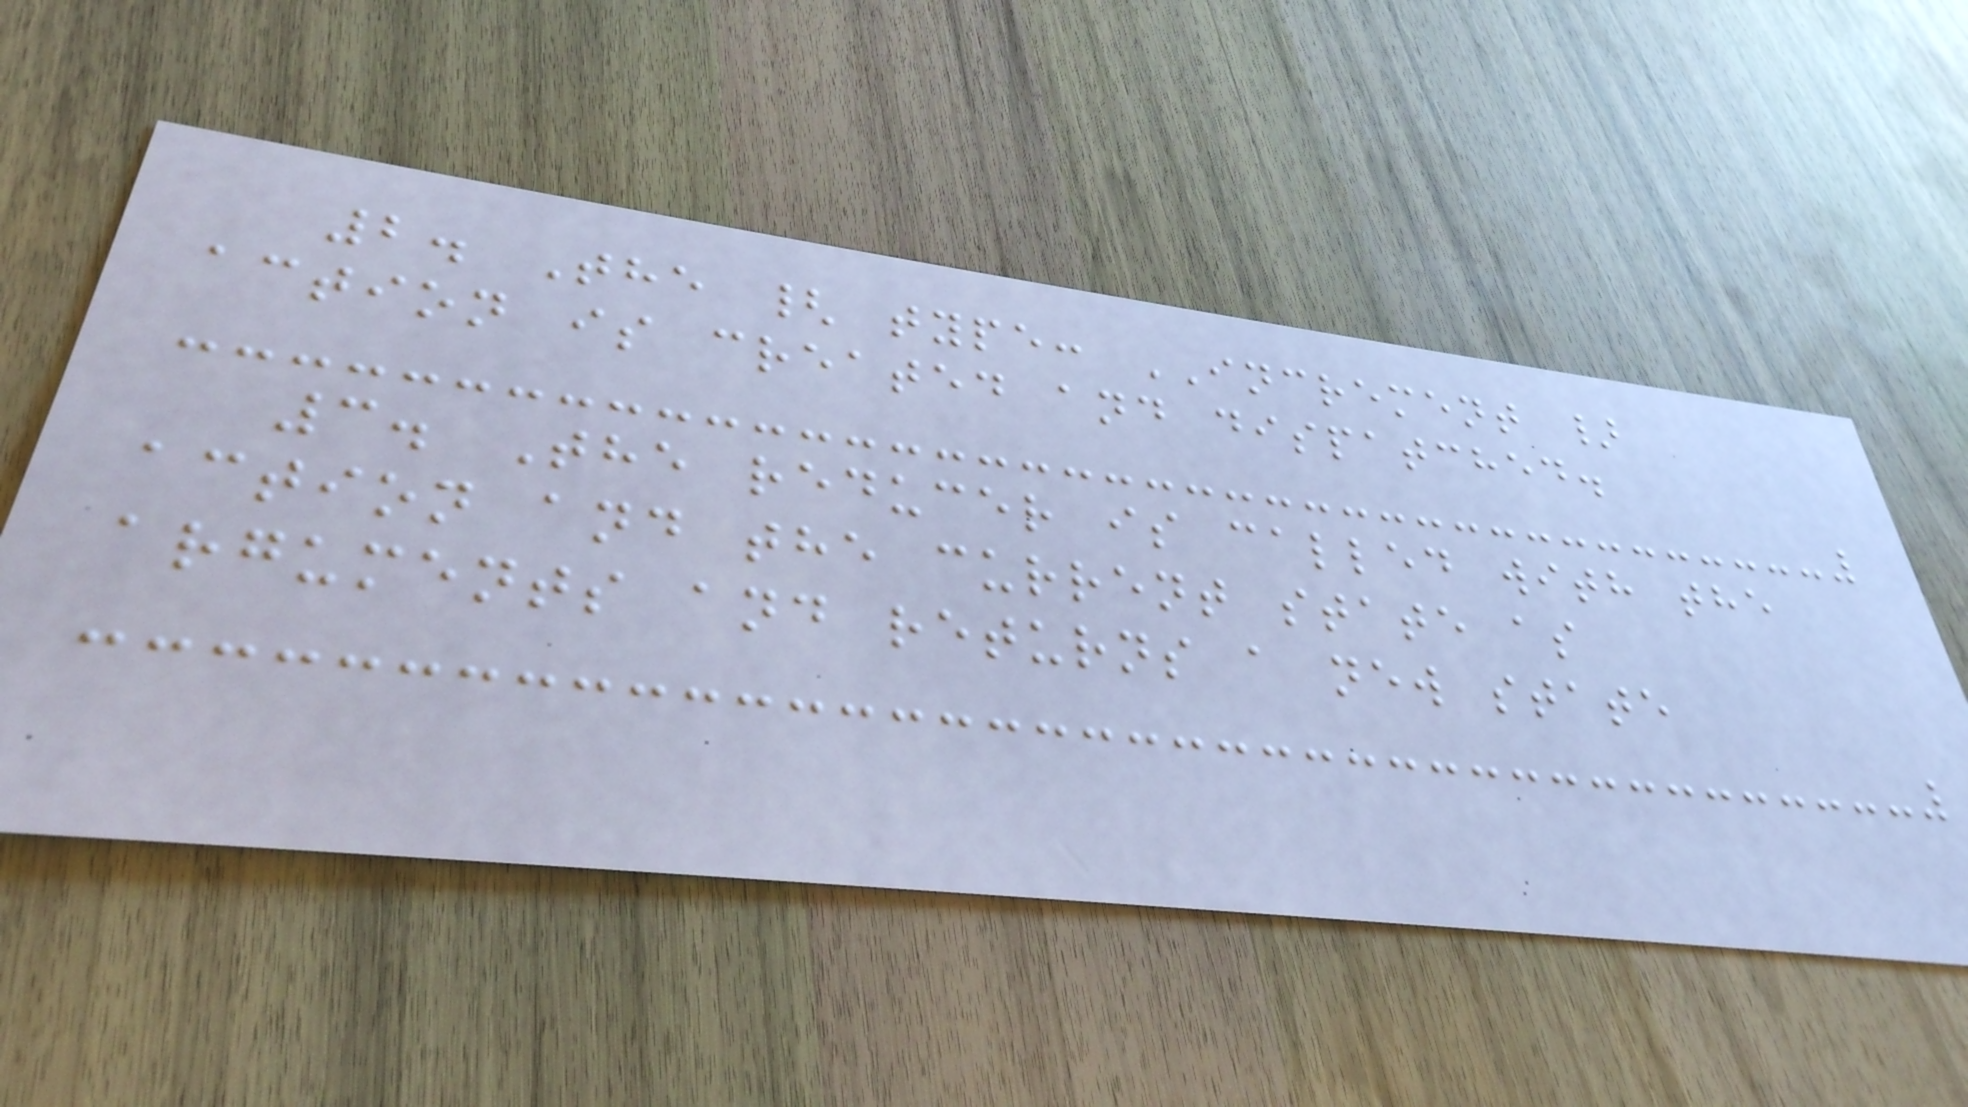2. The { type: INCREMENT }
action is created and dispatched.
3. The reducer is called with the
action and the current state as
arguments and returns a new state
